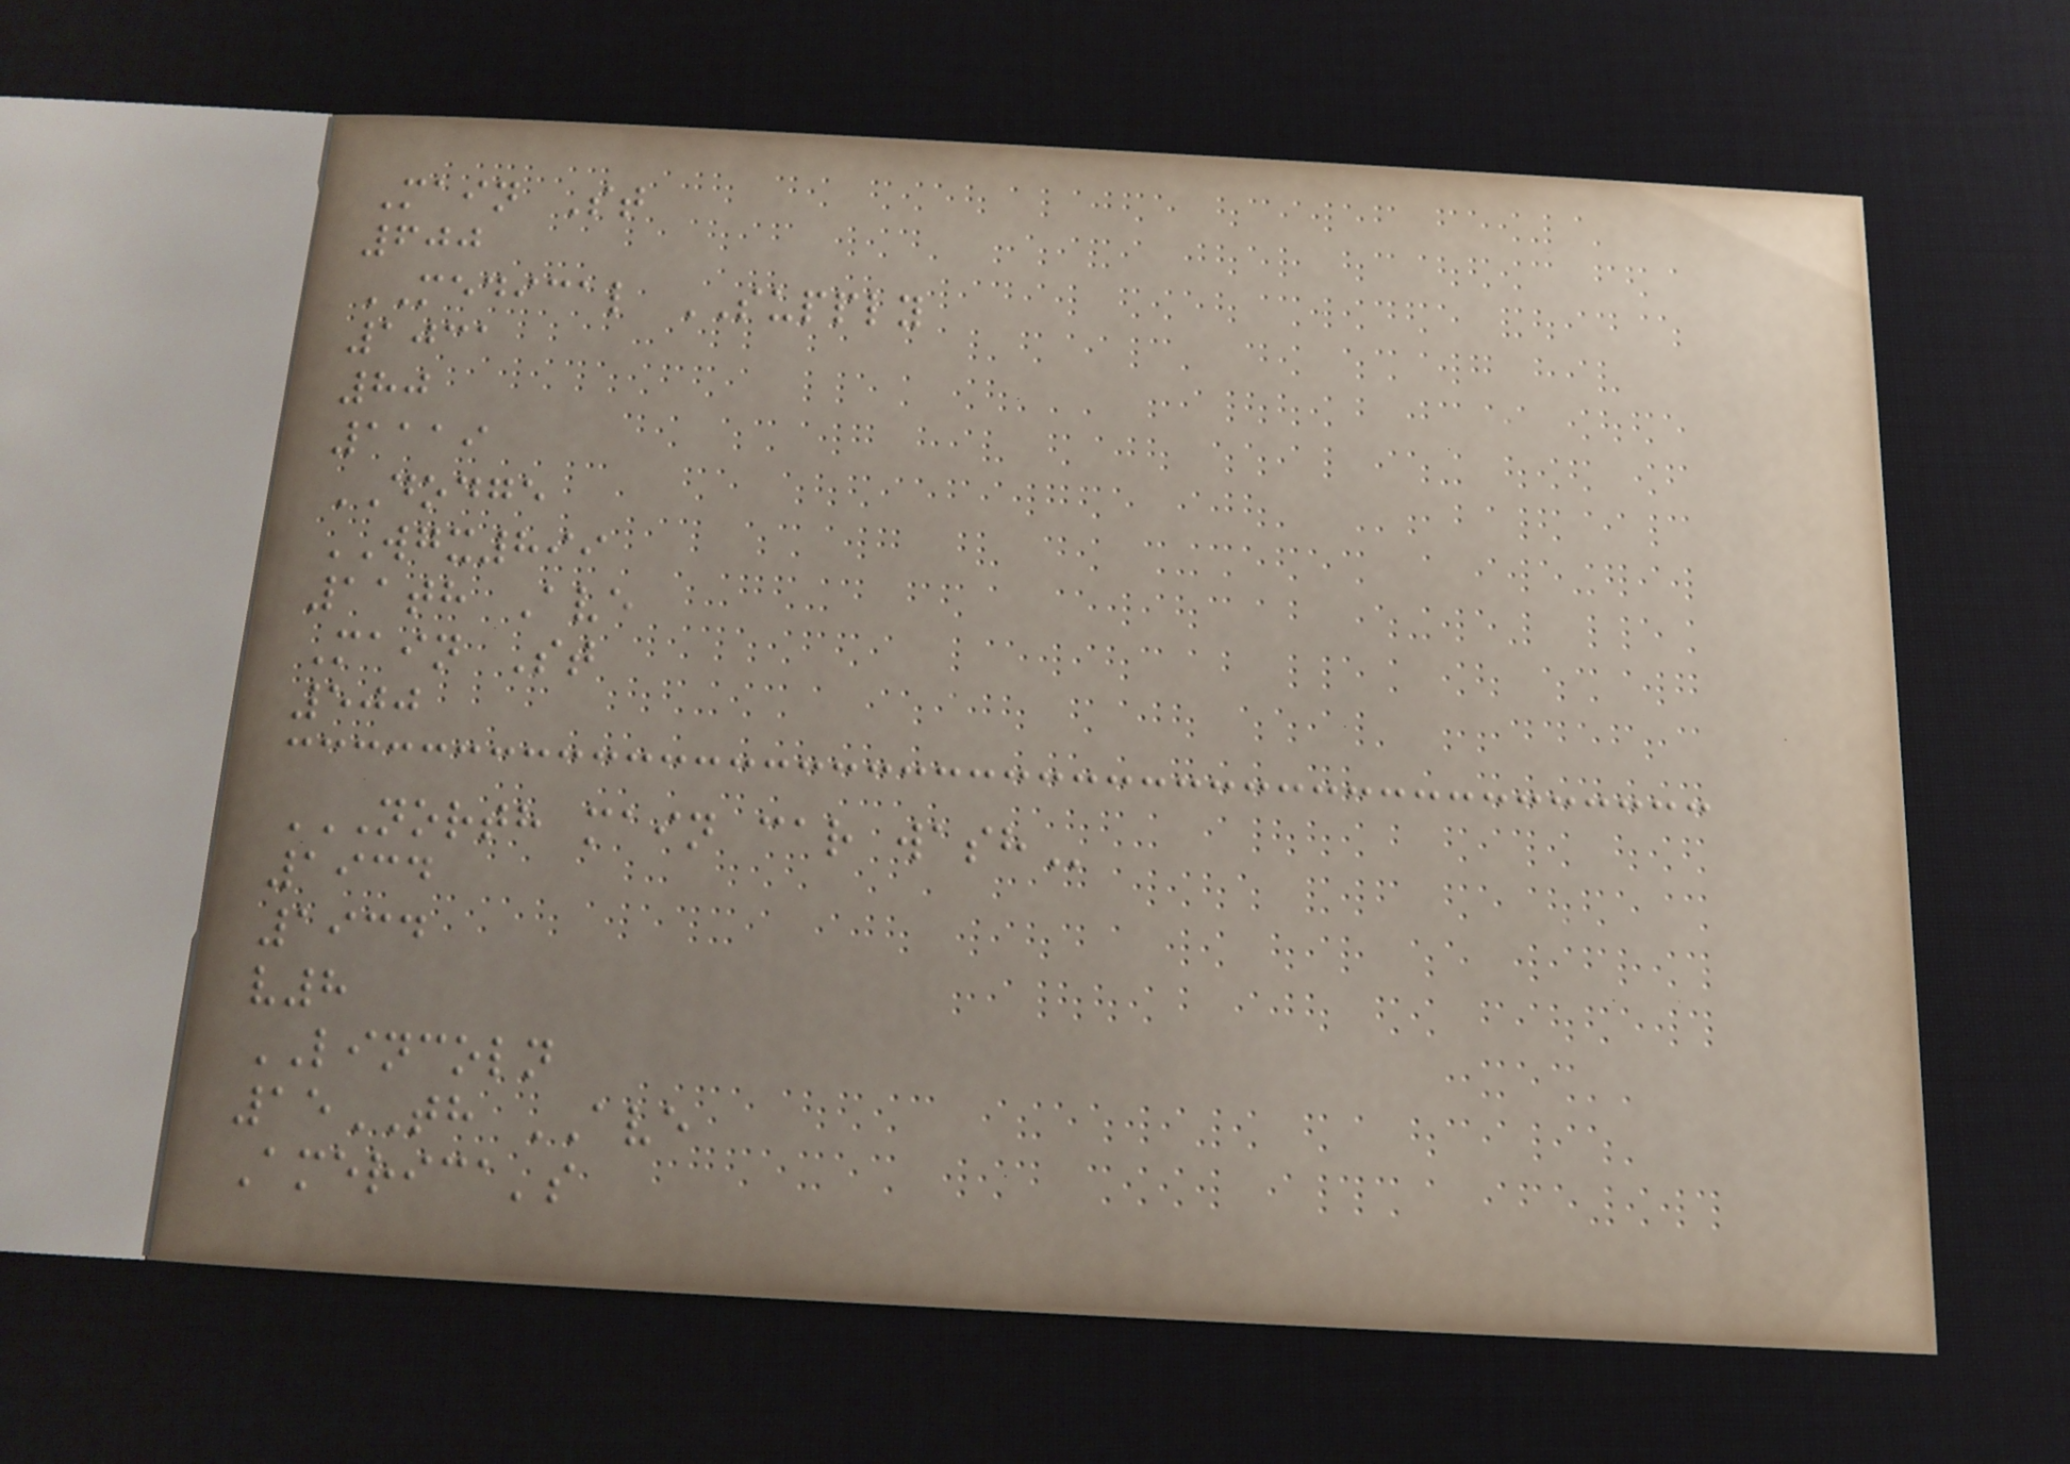Main St
600
MEDICAL SUPPLY
1031
80
1119
DODGE
WGX899
11th Ave
Main St
500
NORTH MAIN CAR WASH
1934
1934
v8
LINCOLN
15TH AVE
America's
